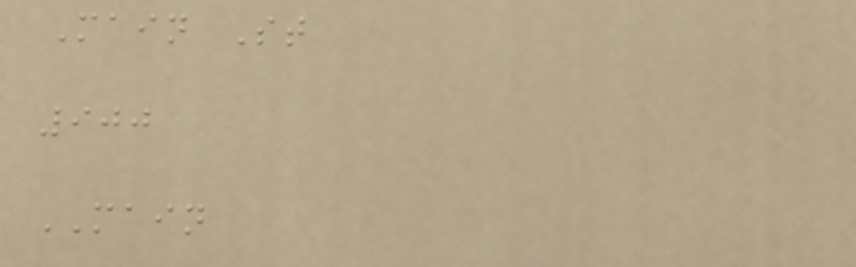Main St
900
MAIN
